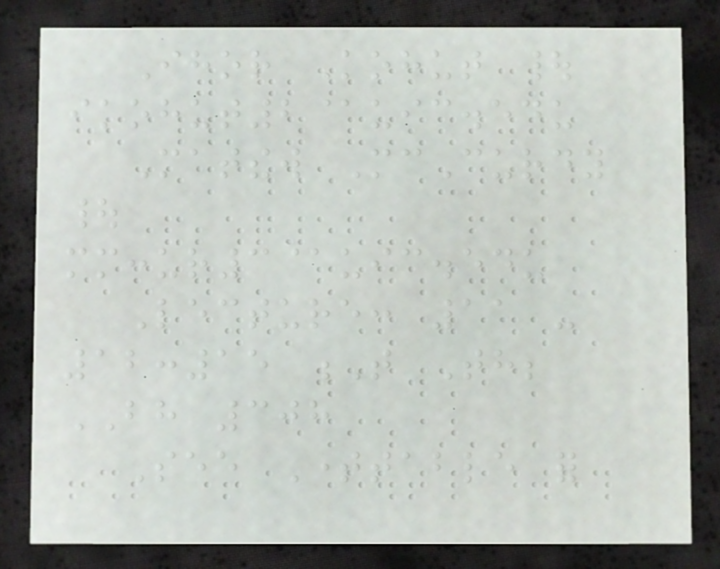Ihor Kohut |
ikohut2@uic.edu
Matthew McCurdy
|
mmccur3@uic.edu
Lecture: 11 -
12:15 T Th;
BH 308
See Timetable for
